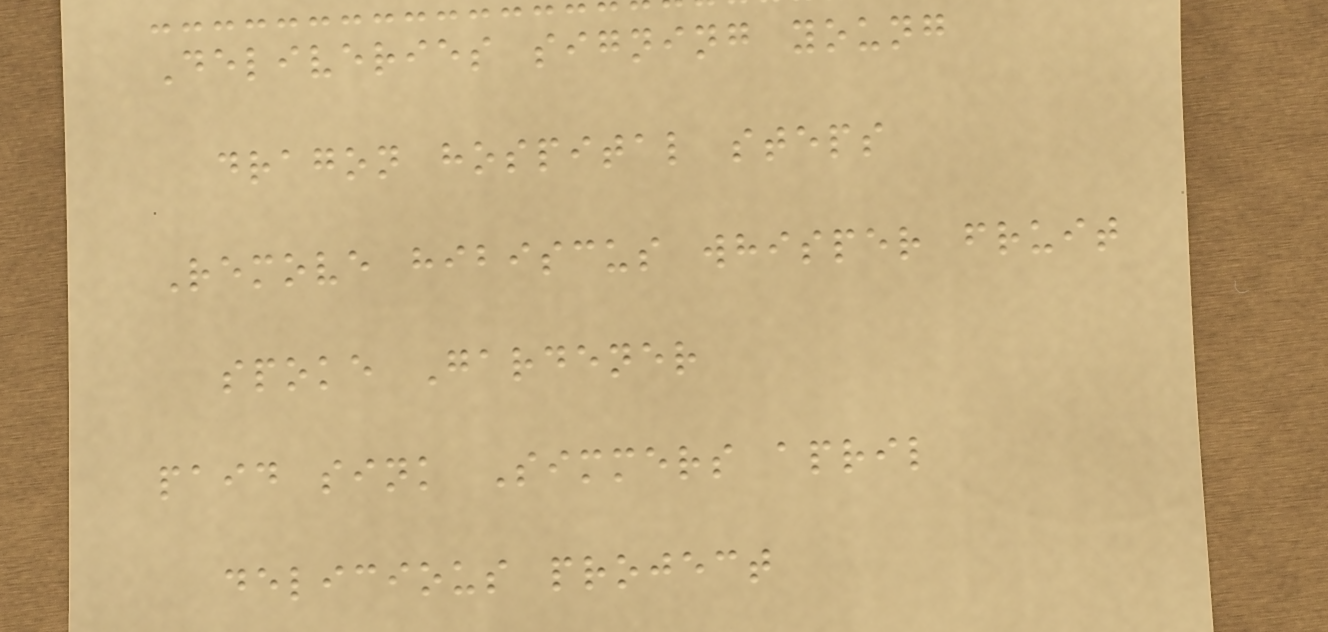Deliveries signing young
dragon hospital steps
Remove hibiscus whisper fruit
spoke Gardener
paid sink Simmers april
delicious project
